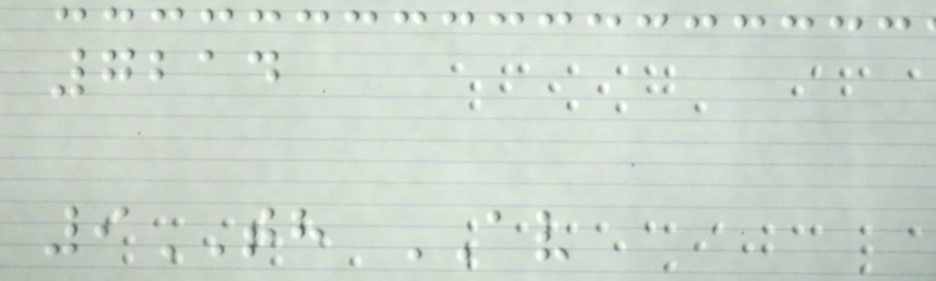7214
9TH AV
